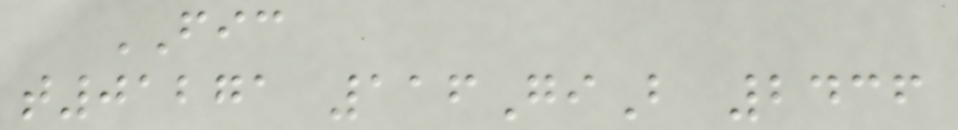FIC
t01271 116GiB 2436
